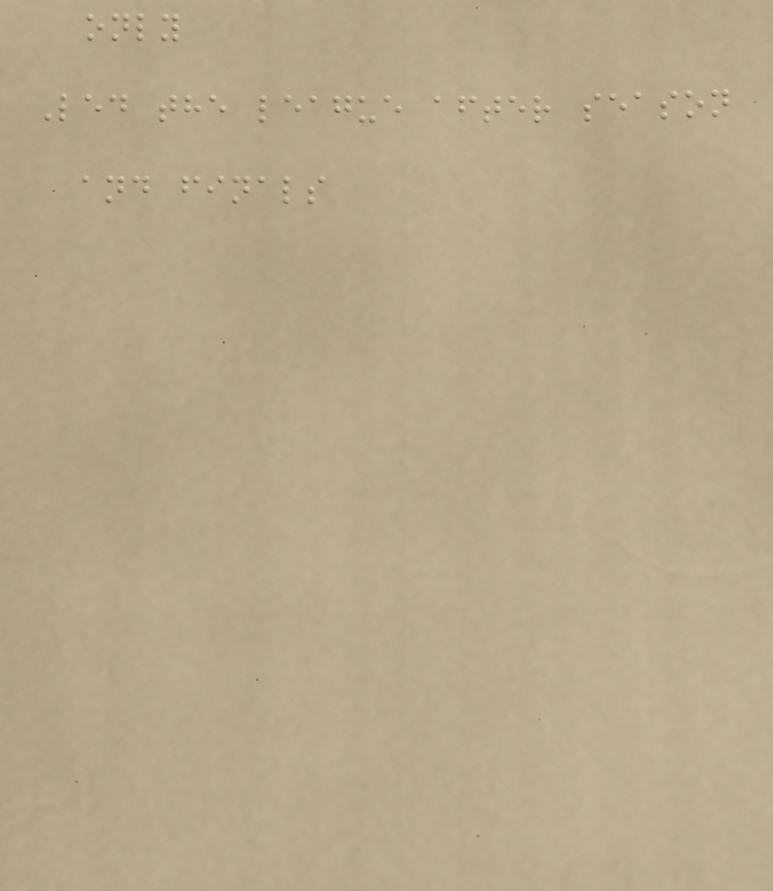only
Led the league after season
and finals
